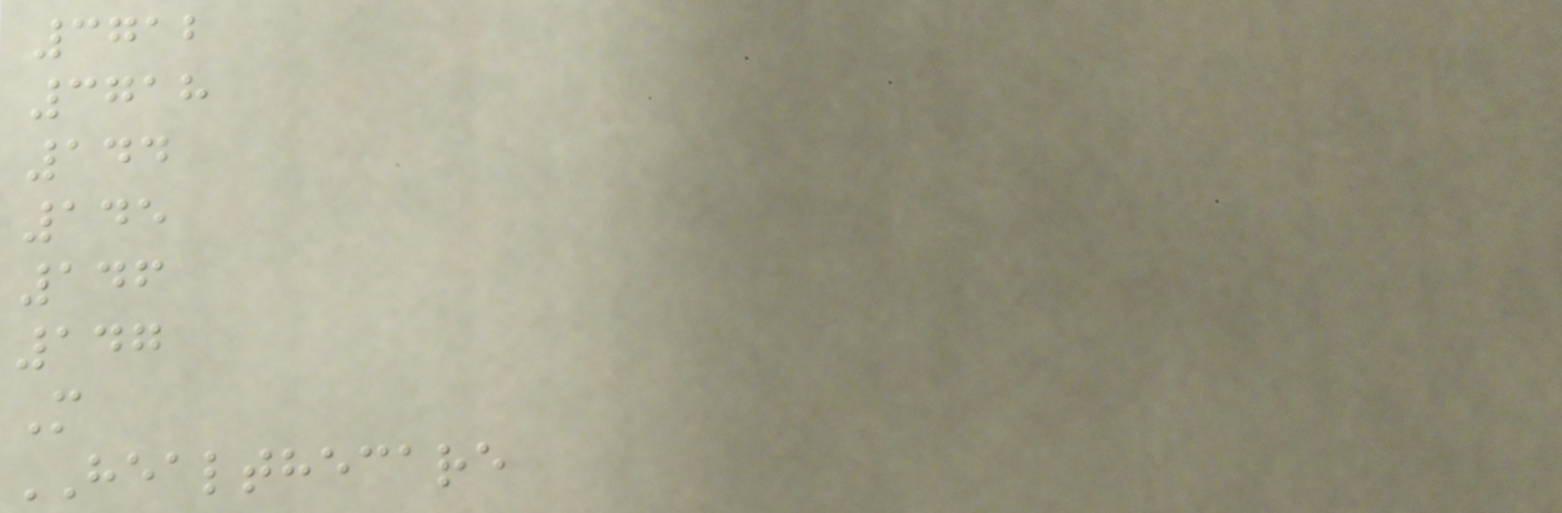3712
3718
144
145
146
147
M
HEALTHECARE
